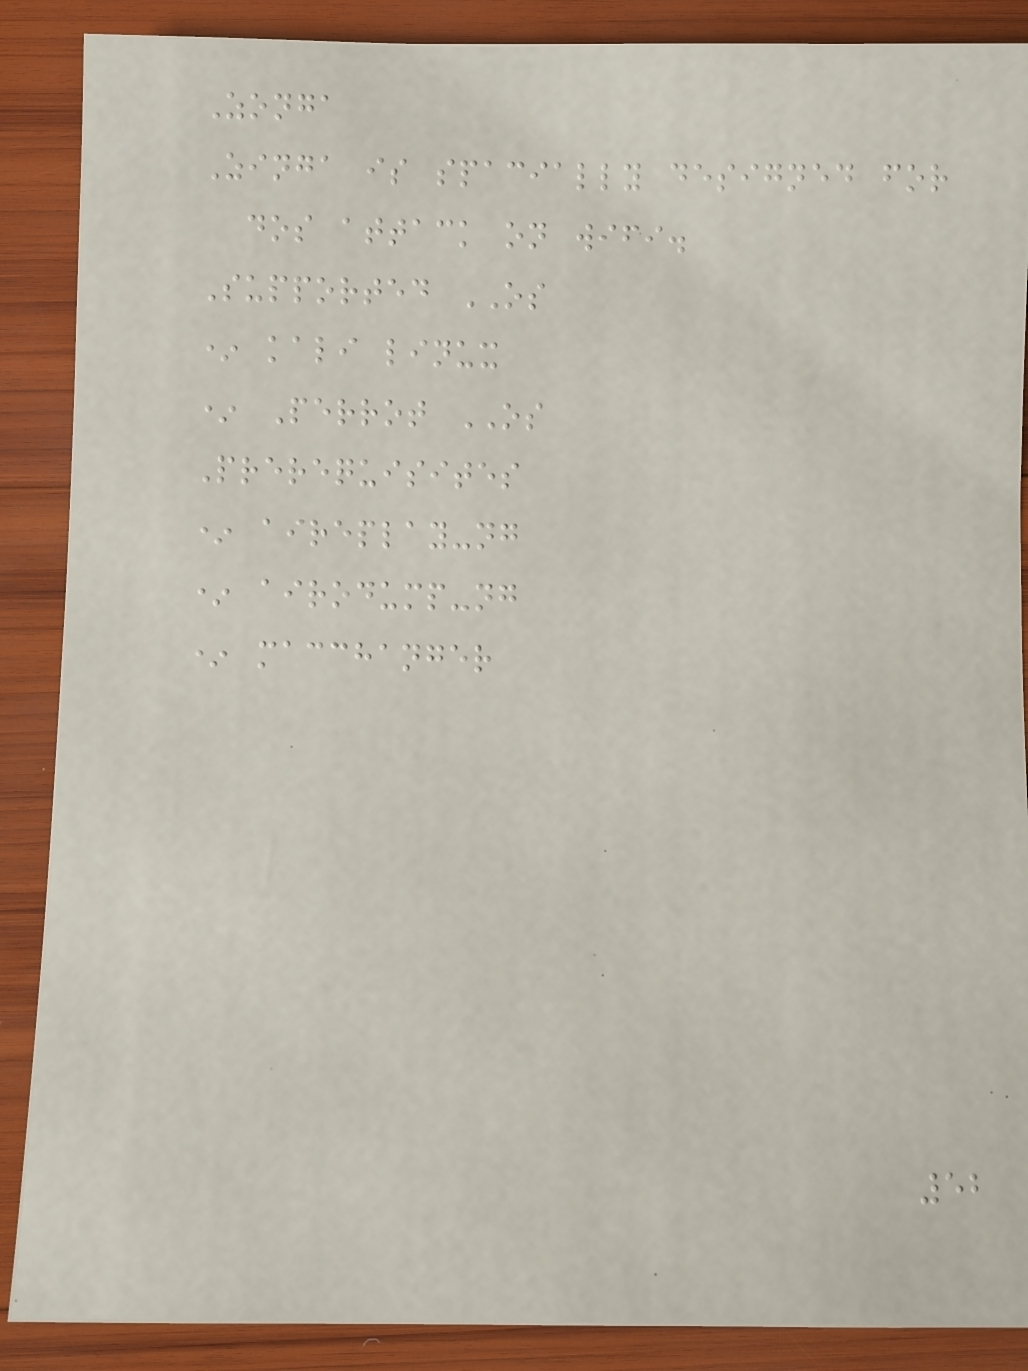Zonga
Zinga is spacially designed for
dos attack on wifi.
Supported OS
* kali linux
* Perrot OS
Prerequisites
* aireplay-ng
* airodump-ng
* macchanger
52
